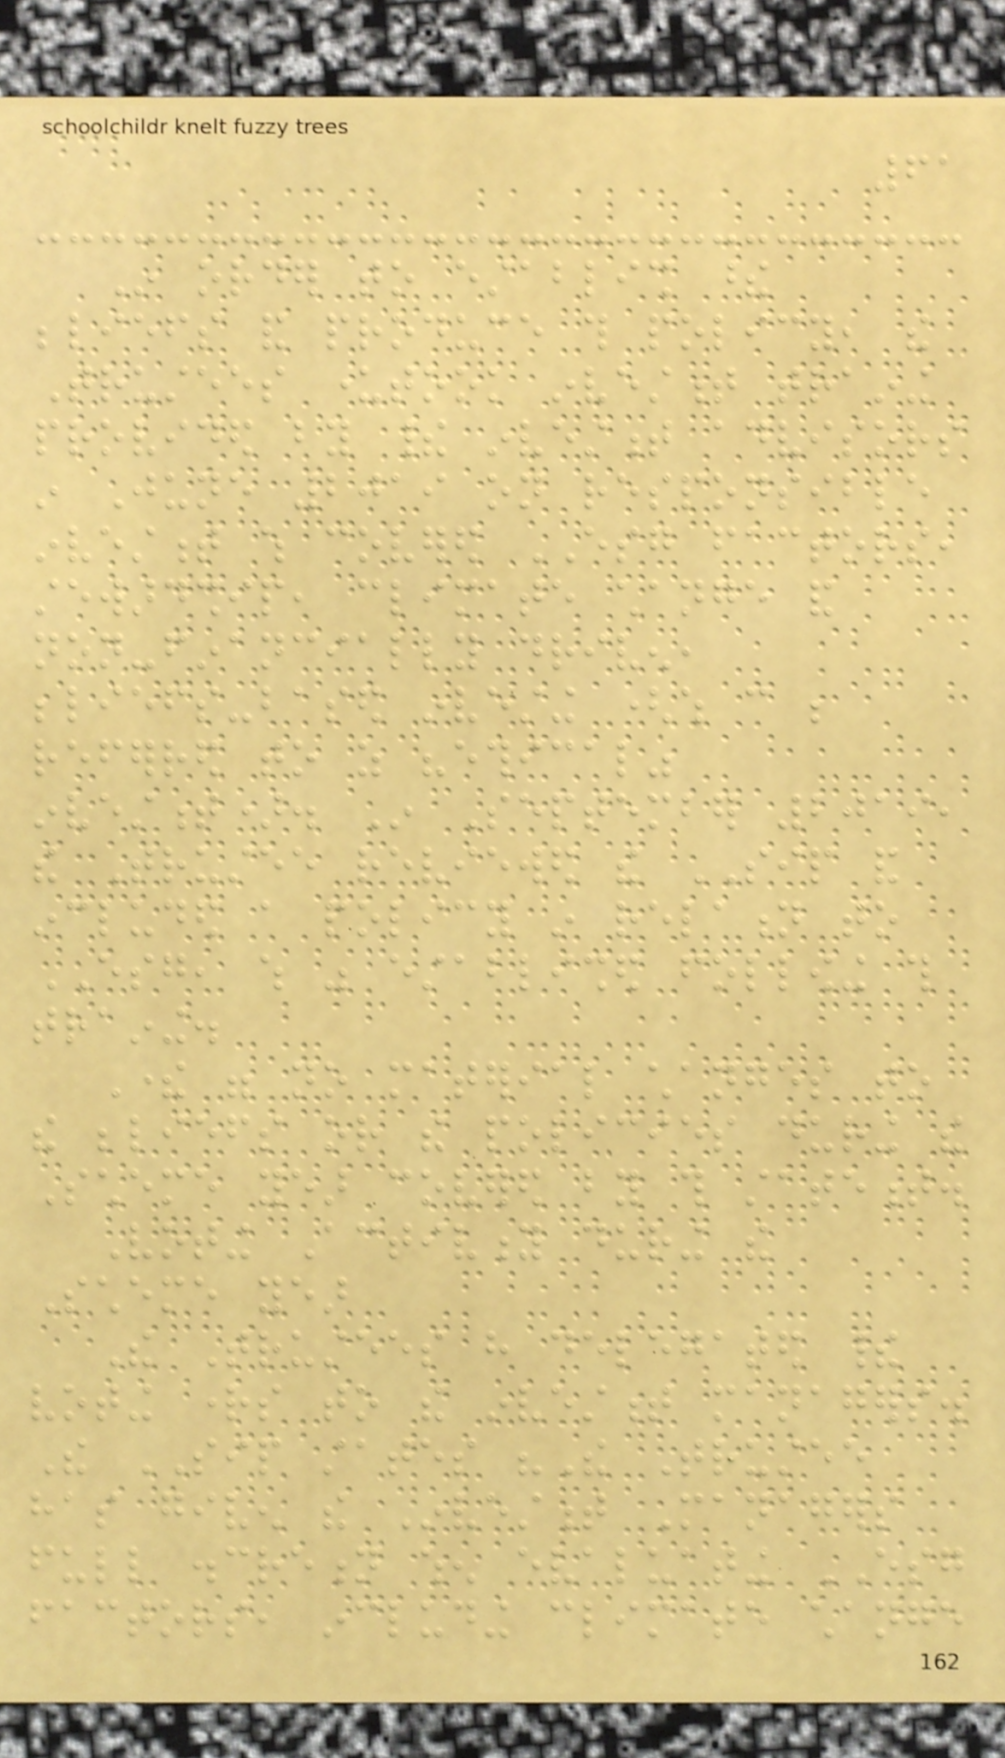61
In order to establish these
beliefs and produce this policy, the
Trustees undertook investment training
provided by their investment advisors
in June 2019 on responsible
investment which covered ESG factors,
stewardship, climate change and
non-financially driven,
beliefs-based investing (which can be
referred to as "ethical"
investment). In September 2019,
the Trustee reviewed the SIP and
included a policy in relation to
ESG, which was established following this
training.
There were no material changes to
the beliefs or the policies during the
Scheme year covered by this statement.
Voting Activity during the
Scheme year
The Trustees have delegated their
voting rights to the investment managers.
The SIP states "The Trustee
has given the Investment Managers
full discretion when evaluating ESG
factors, including climate change
